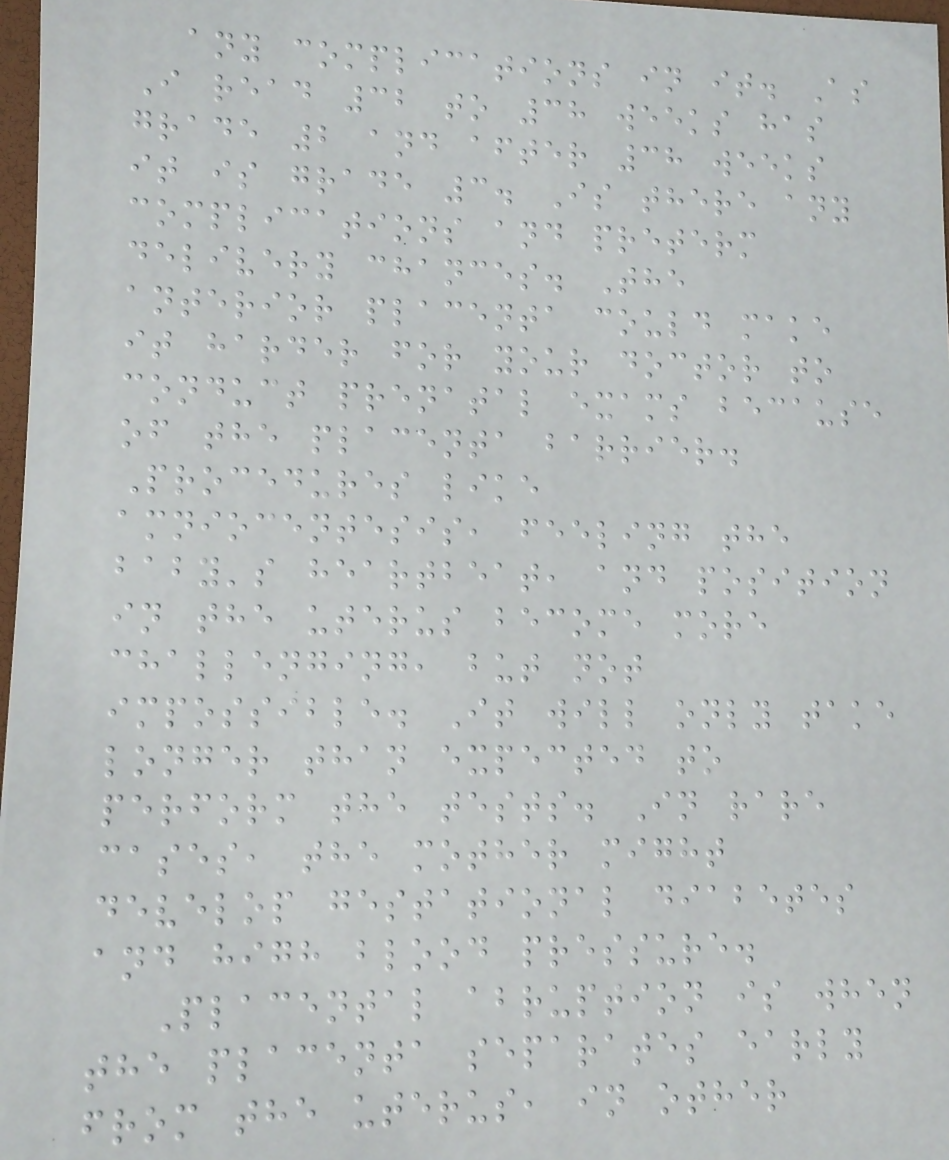any complications in it. As
I read 32 to 38 weeks has
grade 2 and after 38 weeks
it is grade 3. Is there any
complications and preterm
delivery chances. The
anterior placenta could make
it harder for your doctor to
conduct prenatal exams because
of the placenta barrier.
Procedures like
amniocentesis, feeling the
baby's heartbeat, and position
in the uterus become more
challenging, but not
impossible. It will only take
longer than expected to
perform the tests. In rare
cases, the mother might
develop gestational diabetes
and high blood pressure.
Placental abruption is when
the placenta separates early
from the uterus, in other
